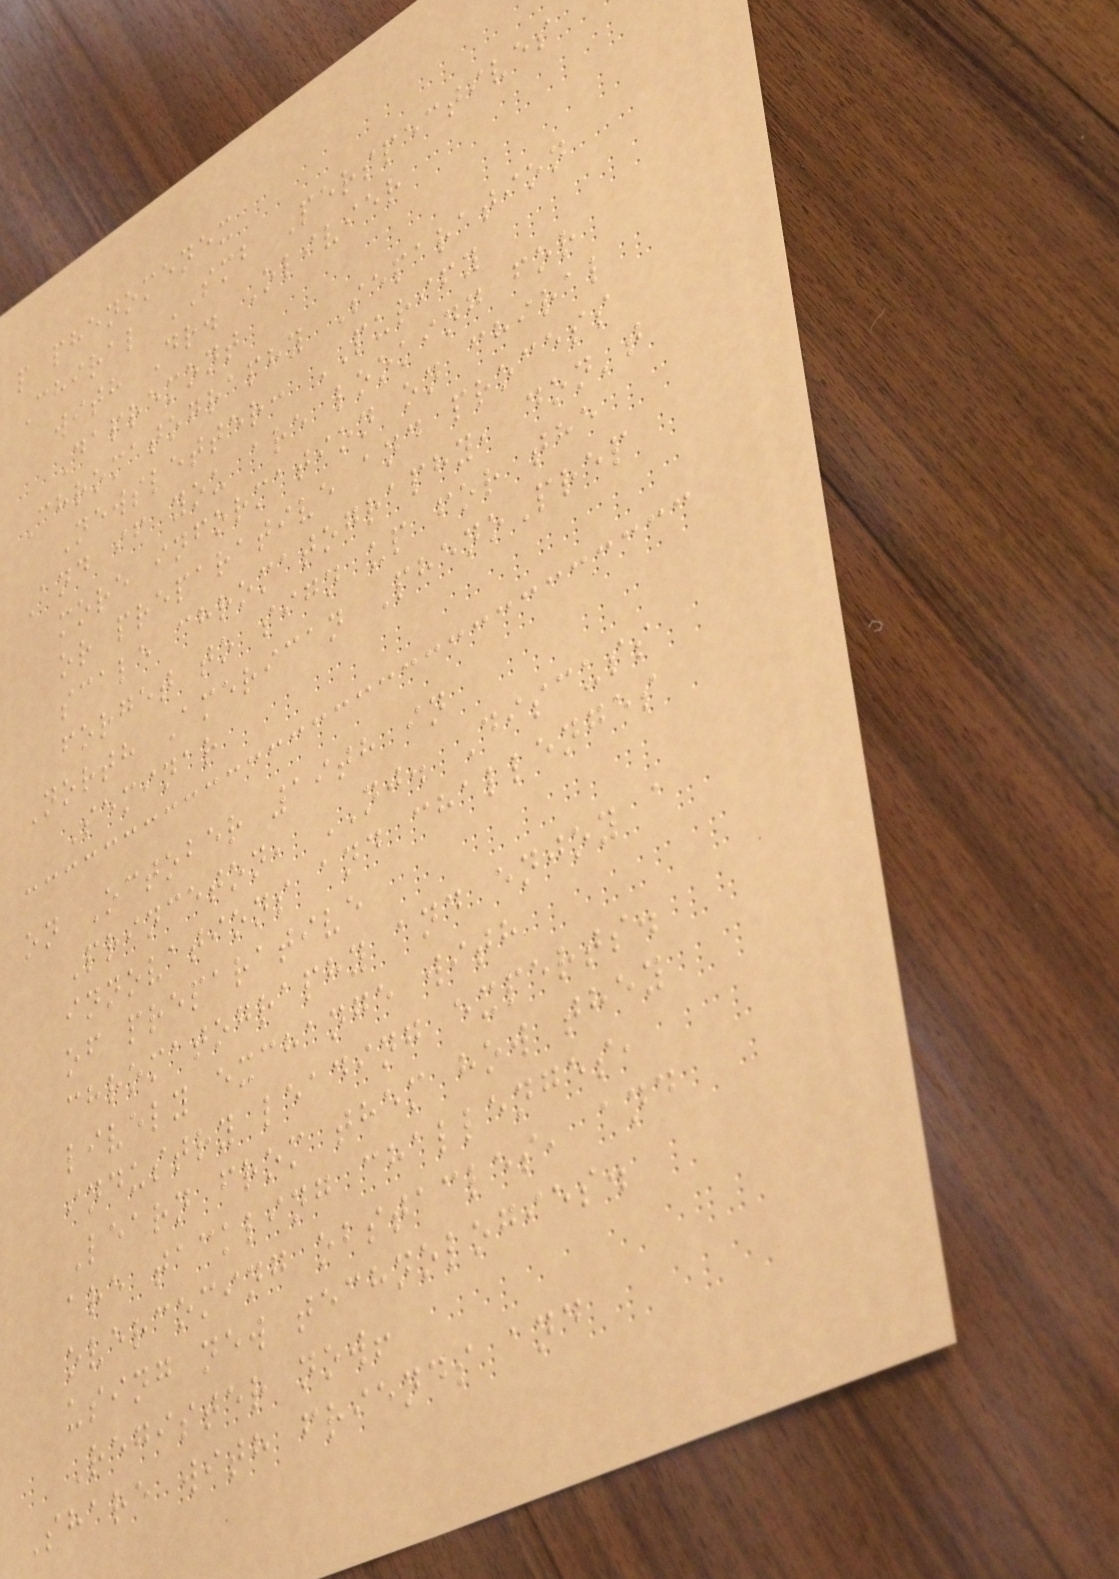p phenomenex
Chiral SMB Perspectives
with Dr. Olivier
Dapremont
Chromatography Separation
Newsletter: PURIFY
And if you are looking for
more information on chiral
or preparative and process
scale chromatography, don't
forget to sign up for the
North American PhenoPrep
Seminar
on October 19th in
Princeton, NJ. Discuss
innovations and challenges
of preparative
chromatography and enjoy a
lively exchange with
industry leading experts.
Learn from them how they
are tackling challenges,
overcoming obstacles, and
using new technologies.
Register now!
Share with friends and
